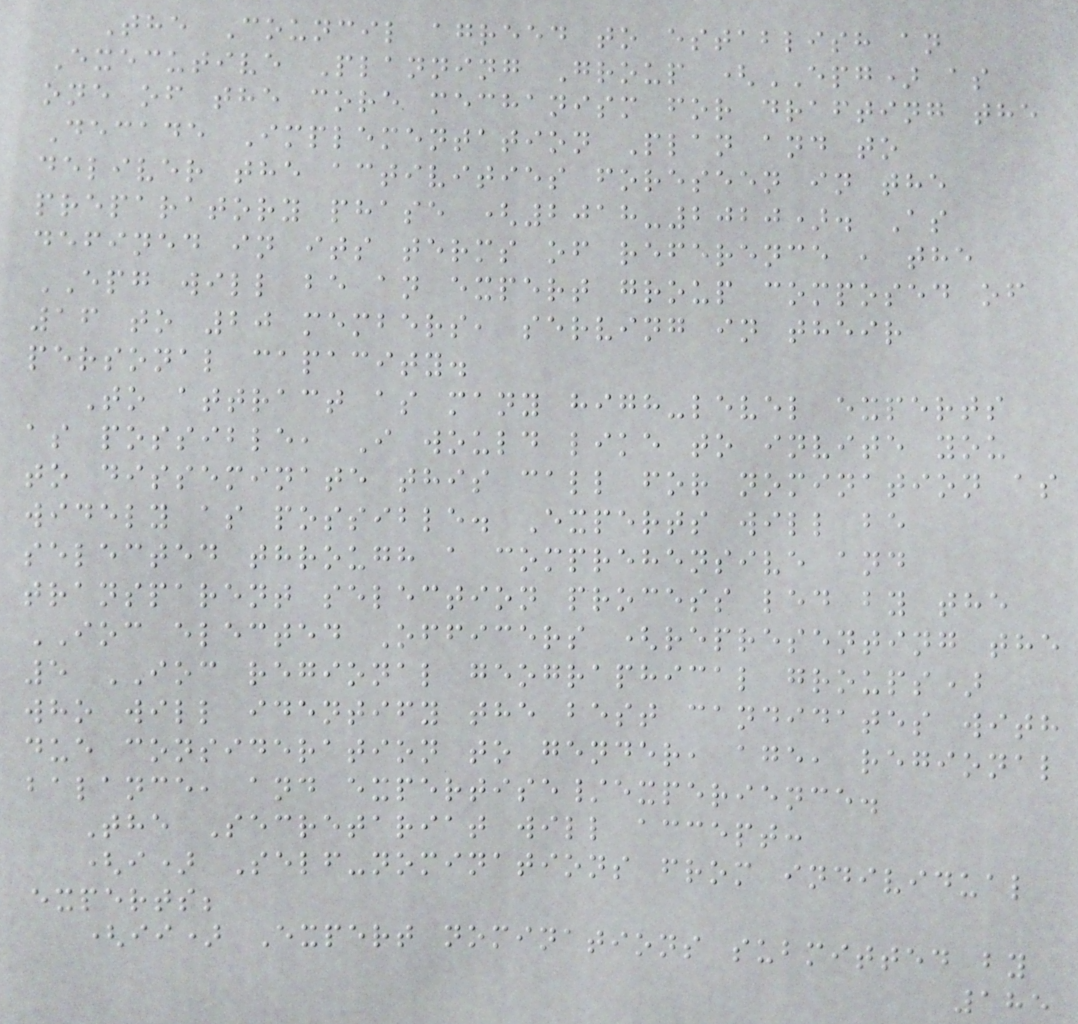The Council agreed to establish an
Executive Planning Group (EPG) as
one of the core mechanism for drafting the
Decade Implementation Plan and to
deliver the activities foreseen in the
preparatory phase (2018-2020). As
defined in its terms of reference , the
EPG will be an expert group composed of
16 to 20 members, serving in their
personal capacity.
To attract as many high-level experts
as possible, I would like to invite you
to disseminate this call for nomination as
widely as possible. Experts will be
selected through a comprehensive and
transparent selection process led by the
IOC elected Officers (representing the
5 IOC regional geographical groups)
who will identify the best candidates with
due consideration to gender, age, regional
balance, and expertise/experience.
The Secretariat will accept:
(i) Self-nominations from individual
experts;
(ii) Expert nominations submitted by
185
